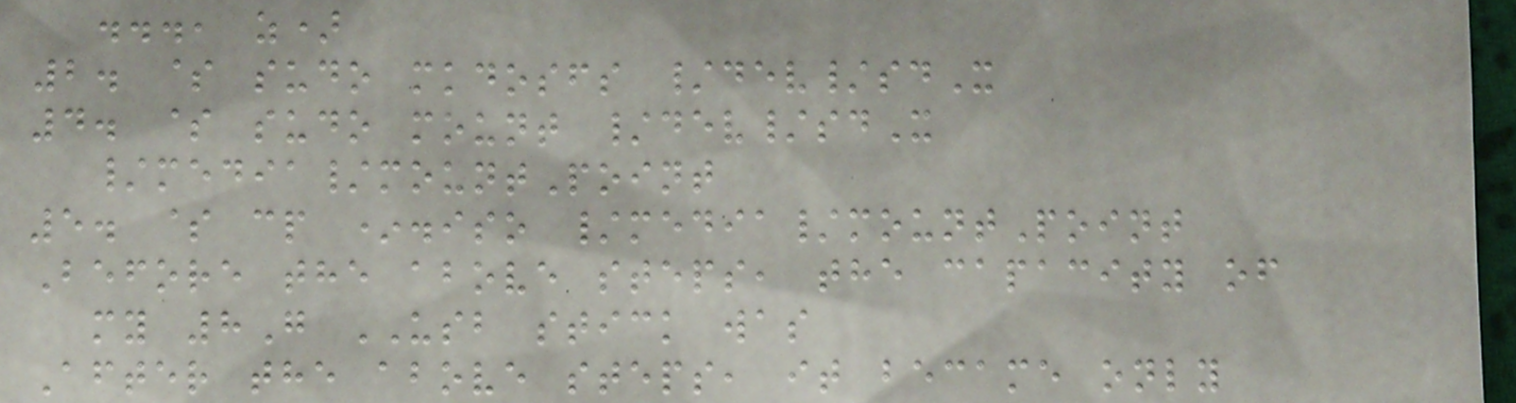..., z)
2. $ sudo mkdosfs /dev/sdX
4. $ sudo mount /dev/sdX
/media/mountPoint
5. $ cp *.iso /media/mountPoint
Before the above steps, the capacity of
my 8G USB stick was
After the above steps, it became only
